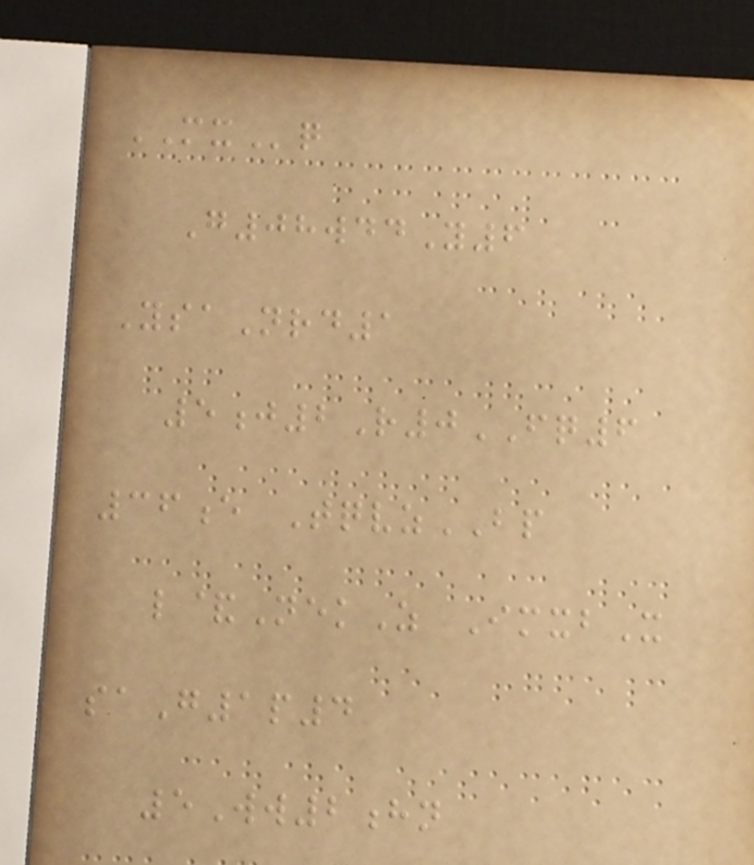MXq
G08wddY6
YsaNrd1
5j2R0FQ6
36e TqvzBP
l&NekZ ImxbX
saG1p4
5Ww2hn
